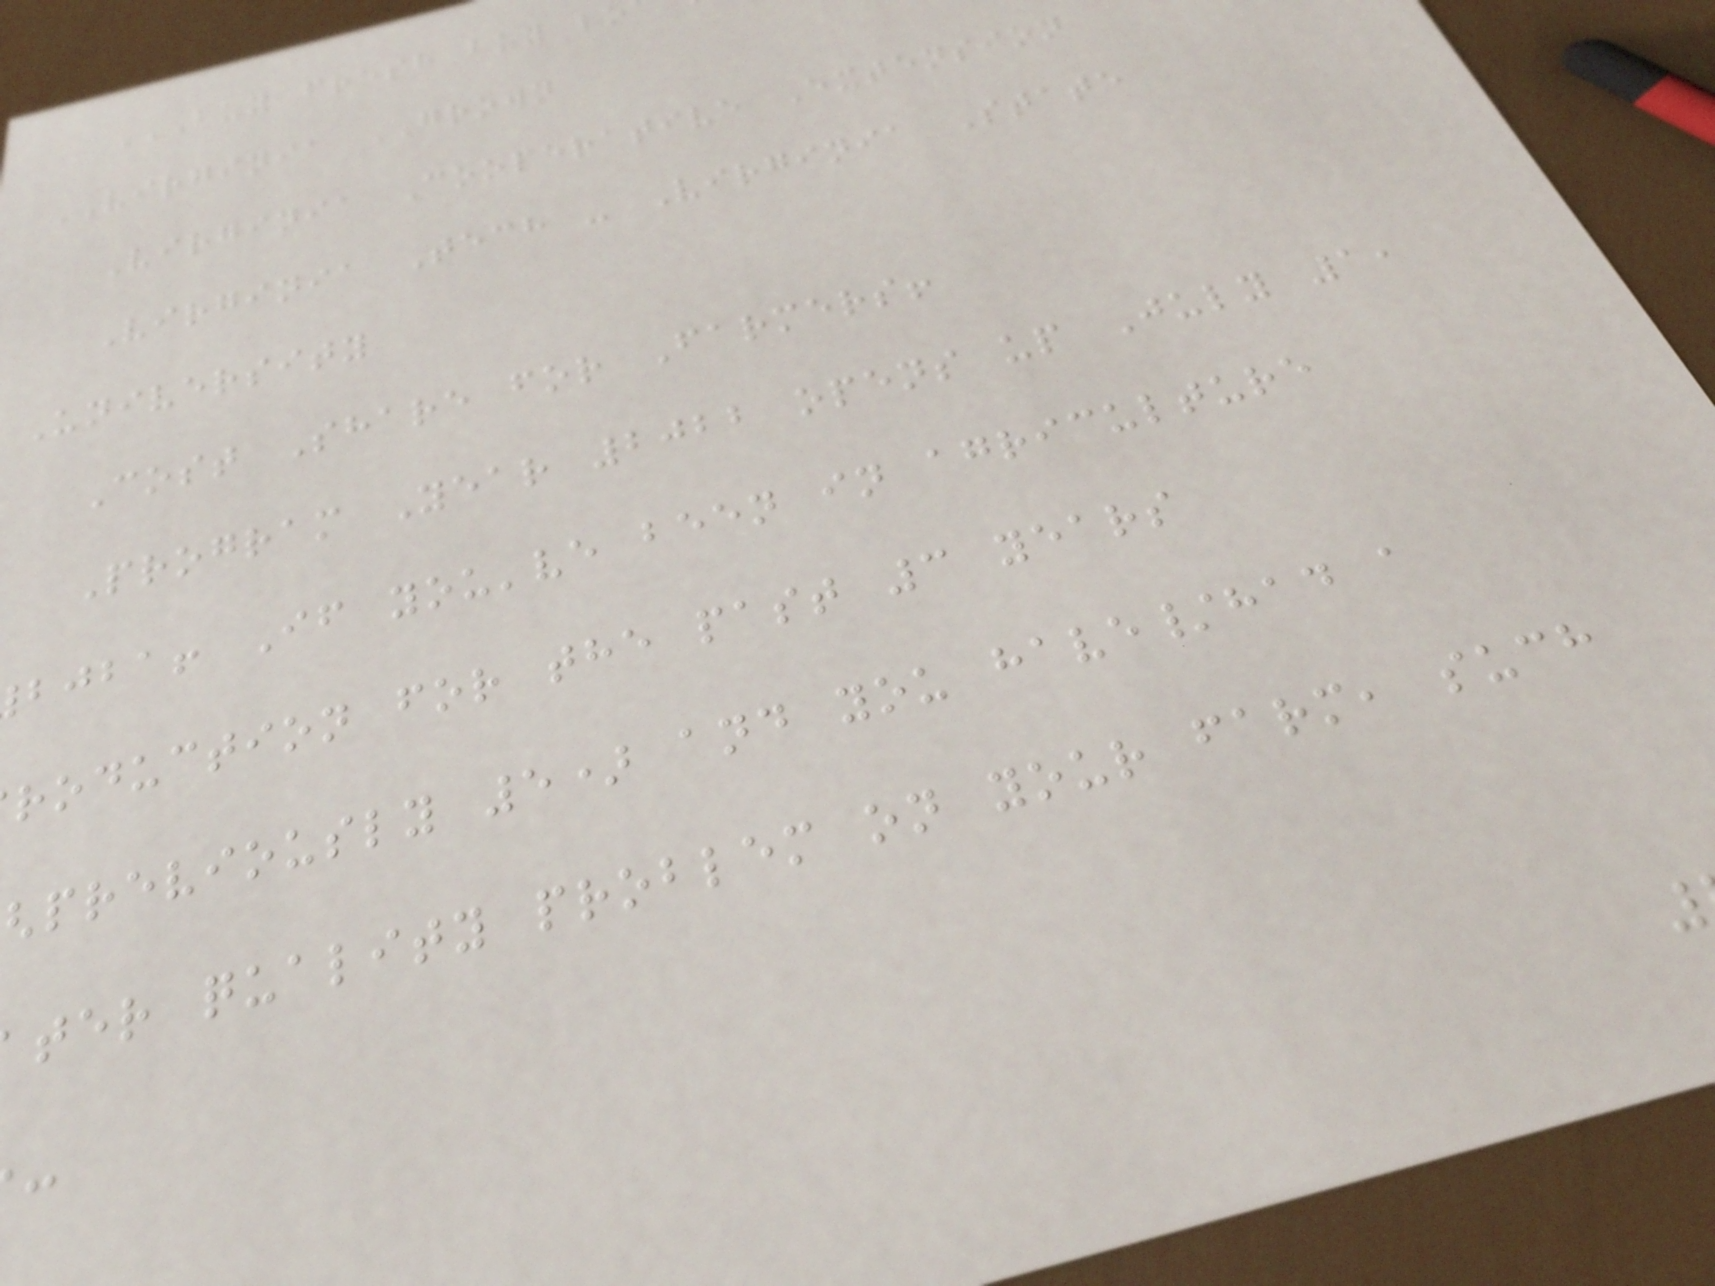VIRGINIA GROWN
Virginia Cooperative Extension
Virginia Tech - Virginia State
University
Cost Share for Farmers!
Program Year 2022 opens up July 1,
bjba! If you've been in agriculture
roduction for the past 3 years
previously 5) and you have/had a
ter quality problem on your farm, such
